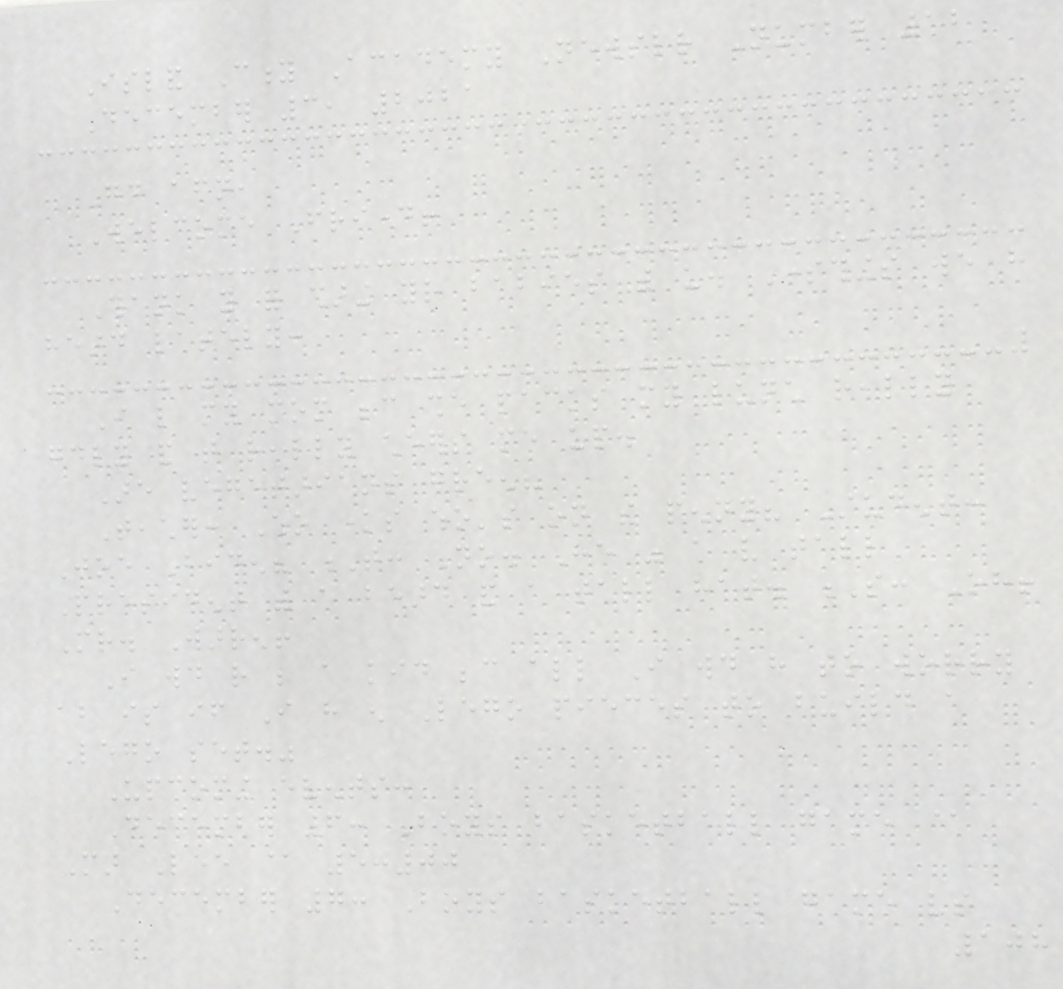Island City Academy Newsletter Number 12
December 3, 2021
Good afternoon,
Welcome Friday!
Thank you for sharing your babies with us. Somethings we have
heard lately:
I like my mom because she packs my lunch really
goodly and that really cheers me up.
Are vegetarians green?
Teacher: Who knows who's on the penny? Student:
Joe Biden? T: No. He was a very tall
President with a beard and a tall hat. S: Oh!
Mr. Warren!
I would rather be a kid because all I would have to worry
about is if I have enough Lego pieces to build a
Lego set."
Upcoming events:
December 6: Boys basketball game @
Mar Lee @ 5:00
December 7: Boys basketball game vs
108
